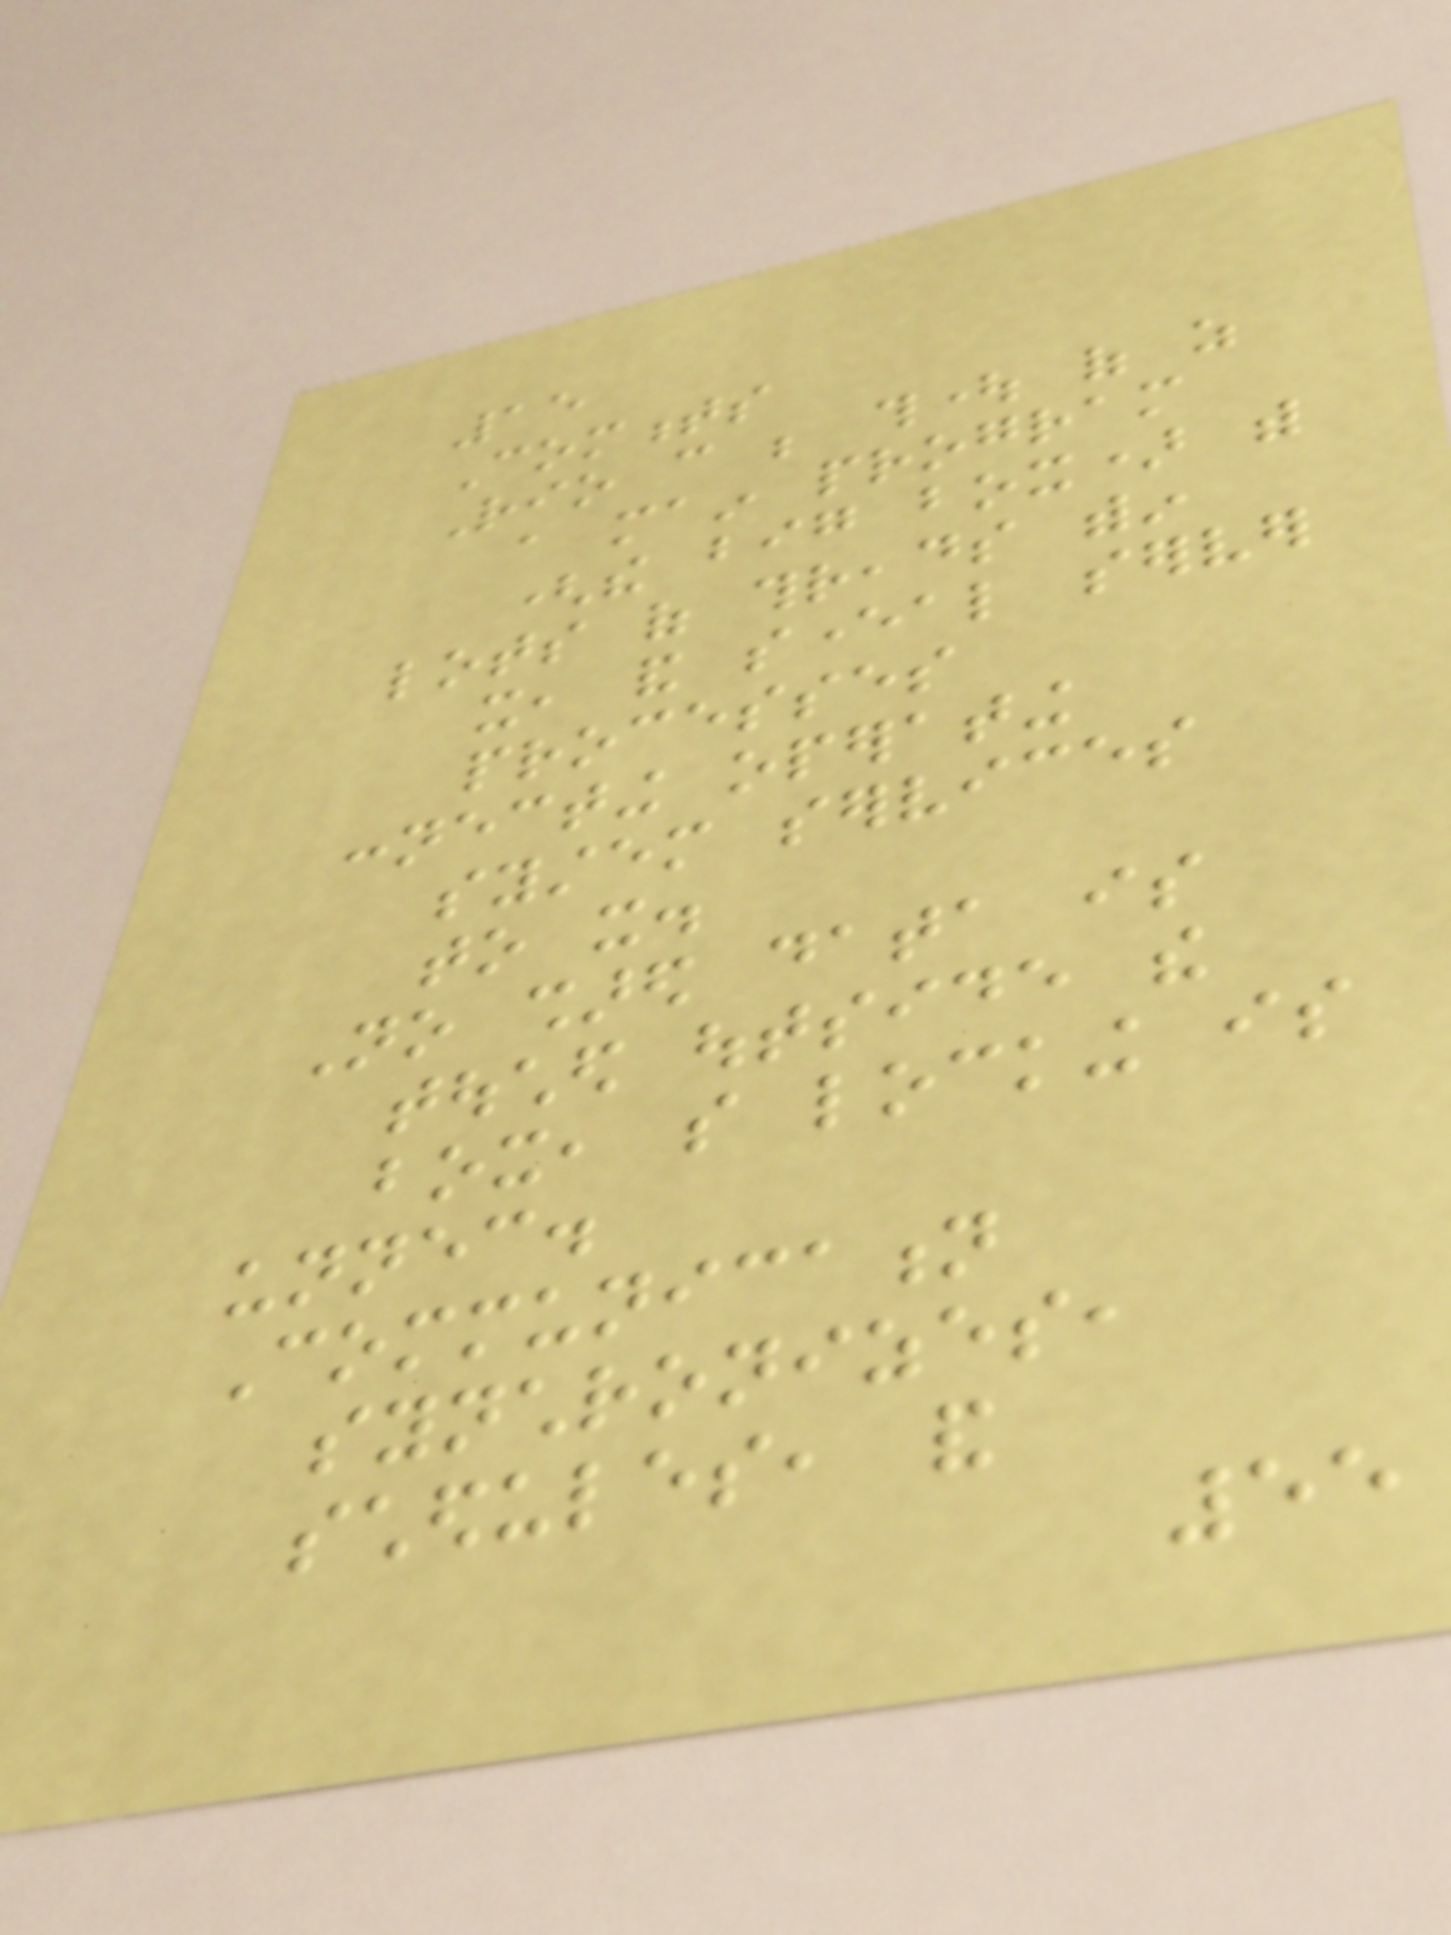15
Comments
Rio can be thought of as
a main program
(the big box) with
lots of threads within
it, and several server
processes
connecting operating
system services
to it.
No shared data is
touched outside the
box, so locking is
unnecessary.
Communication
synchronizes,
schedules, and
55
